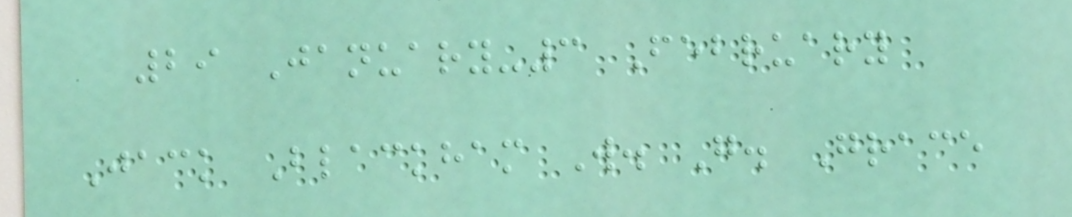29 January-3 February
Jack Blackham W. G. Grace
